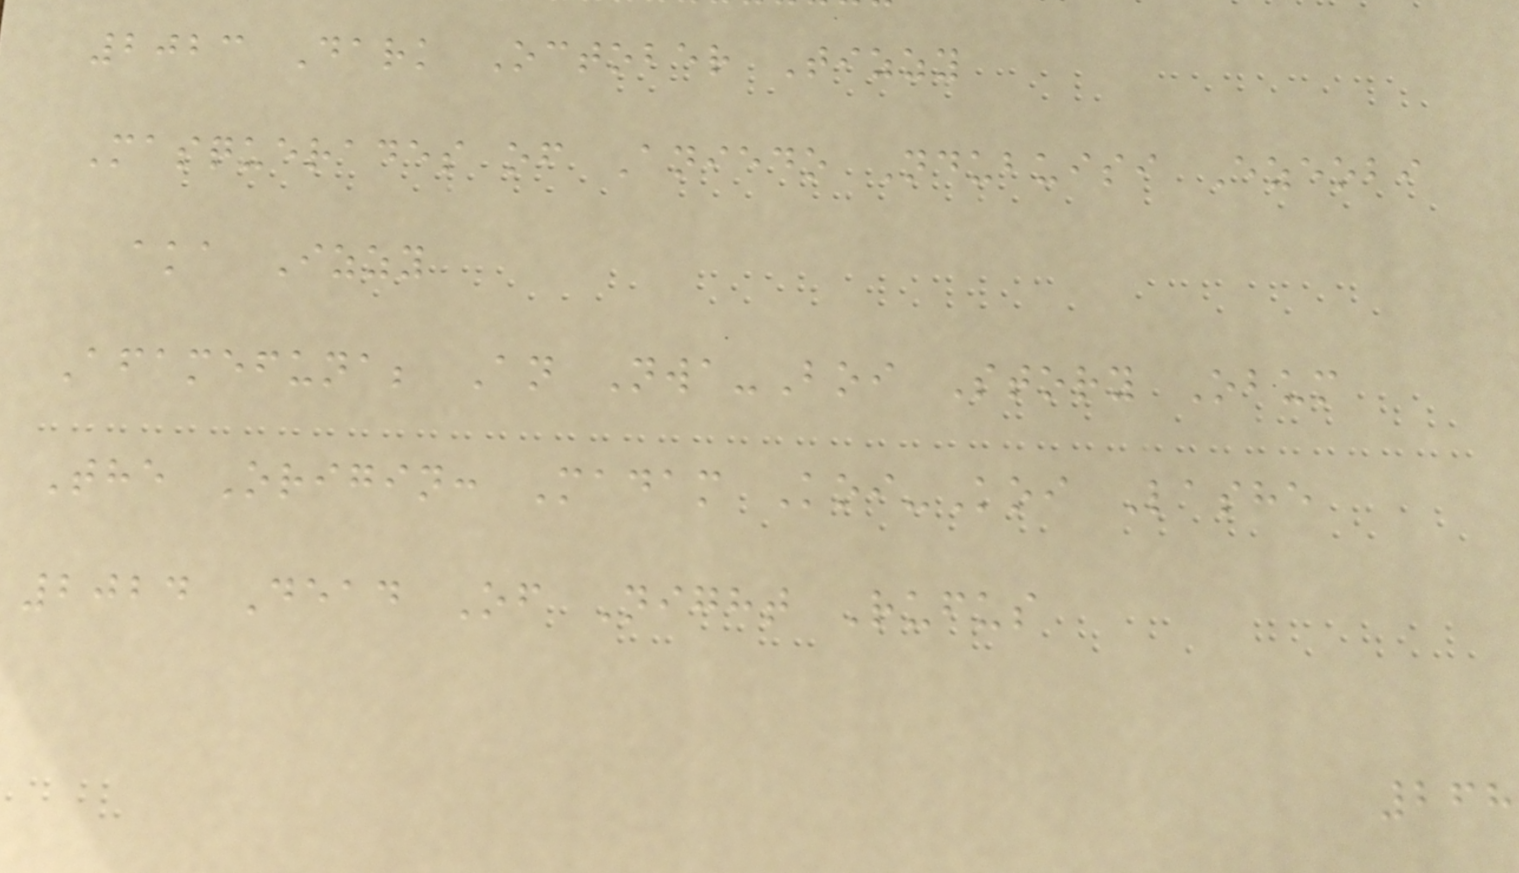2023 Dark October Tizzy
Masquerades of Aniedo Ndubuisi Ezeobi
aka Izzy
Afamefuna; An Nwa-Boi Story Obum
The Origin: Madam Koi-Koi Lashe
2024 Dead Of Night Rufus
268
